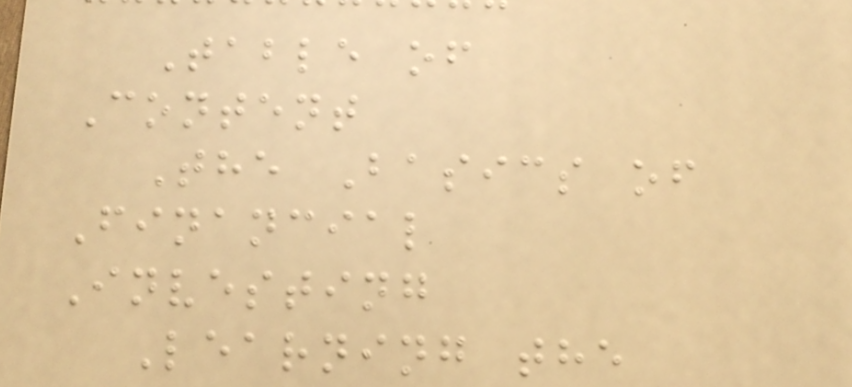Table of
Content
The Basics of
Financial
Investing
Learning the
